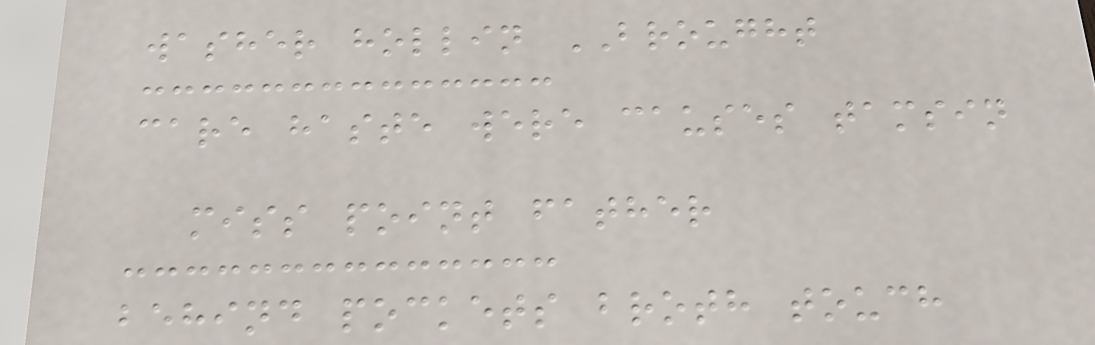washer hollin BROUGHT
care haste were causes tamsin
miss point father
behind pockets broth touch
